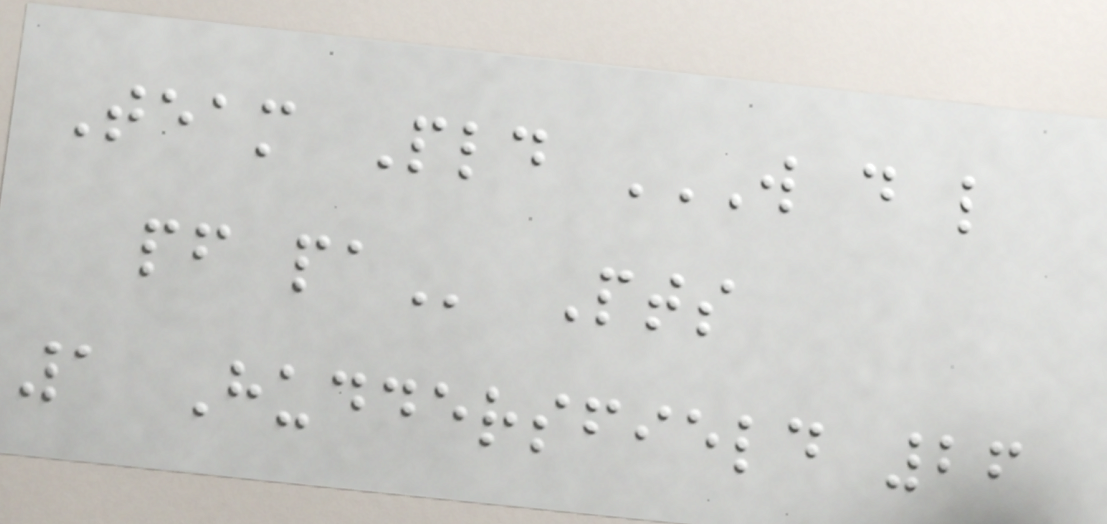Team Pld W D L
PF PA Pts
1 Huddersfield 26
